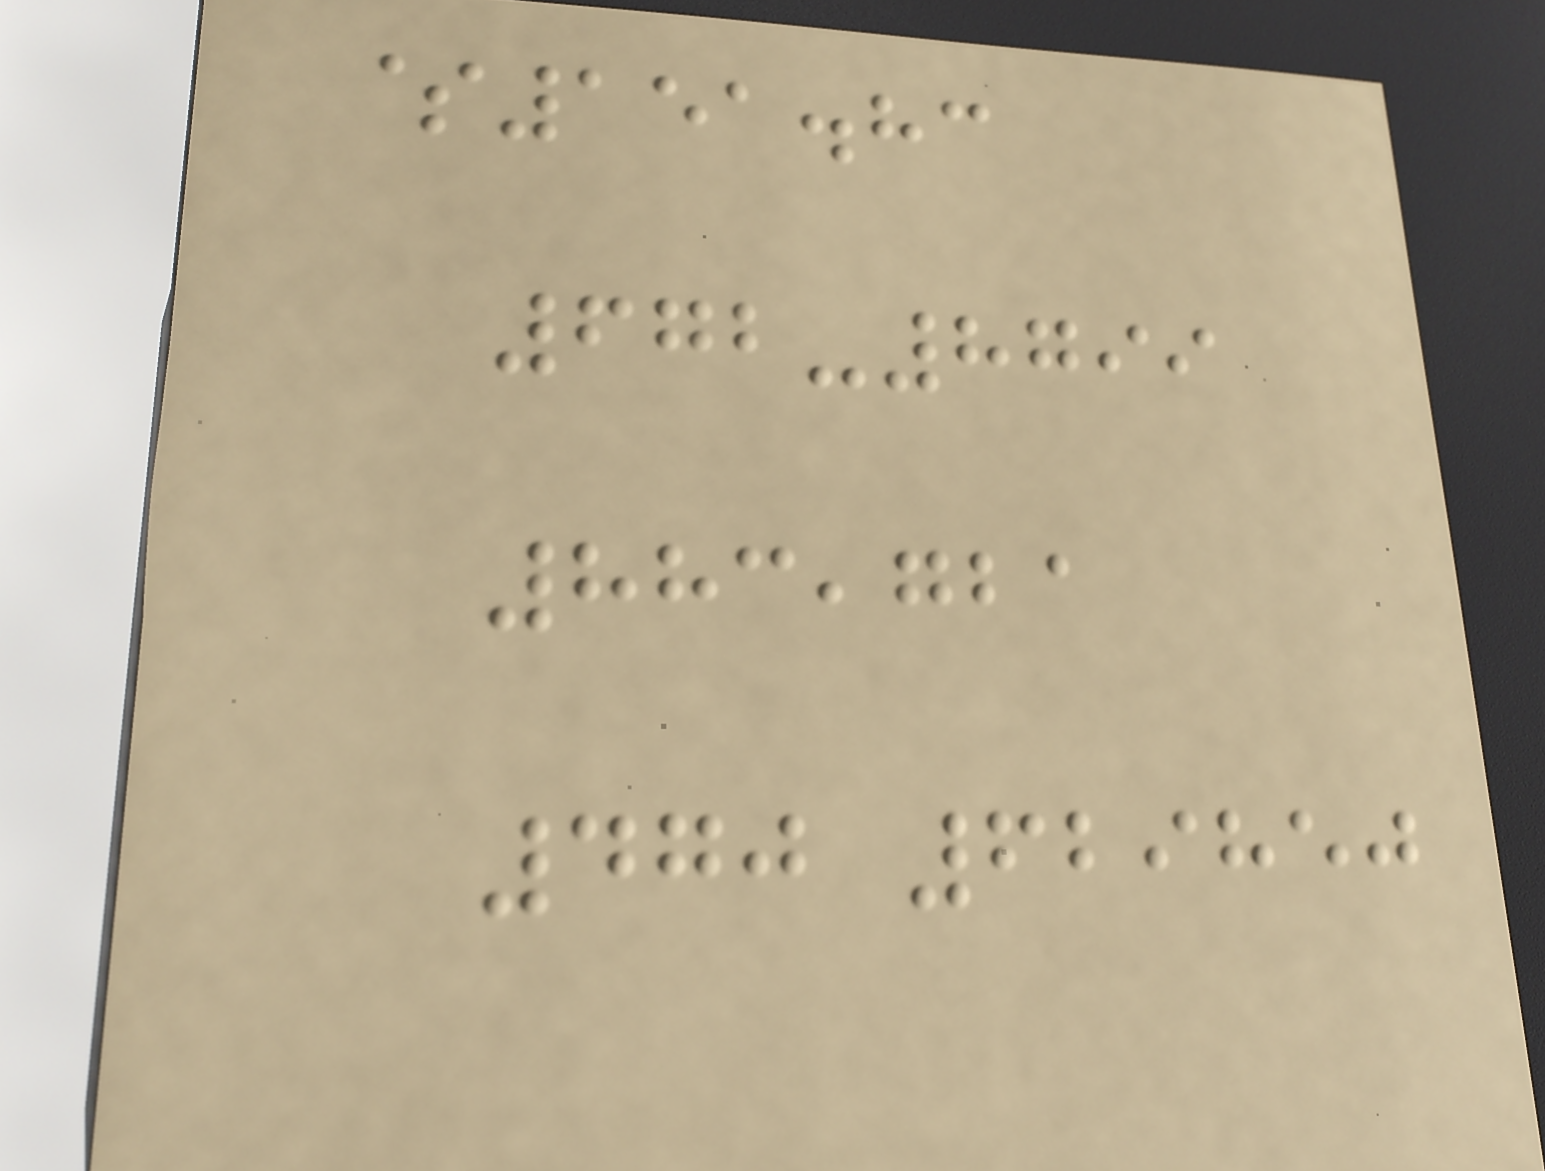$151.83
672-8799
883,721
470 629850
